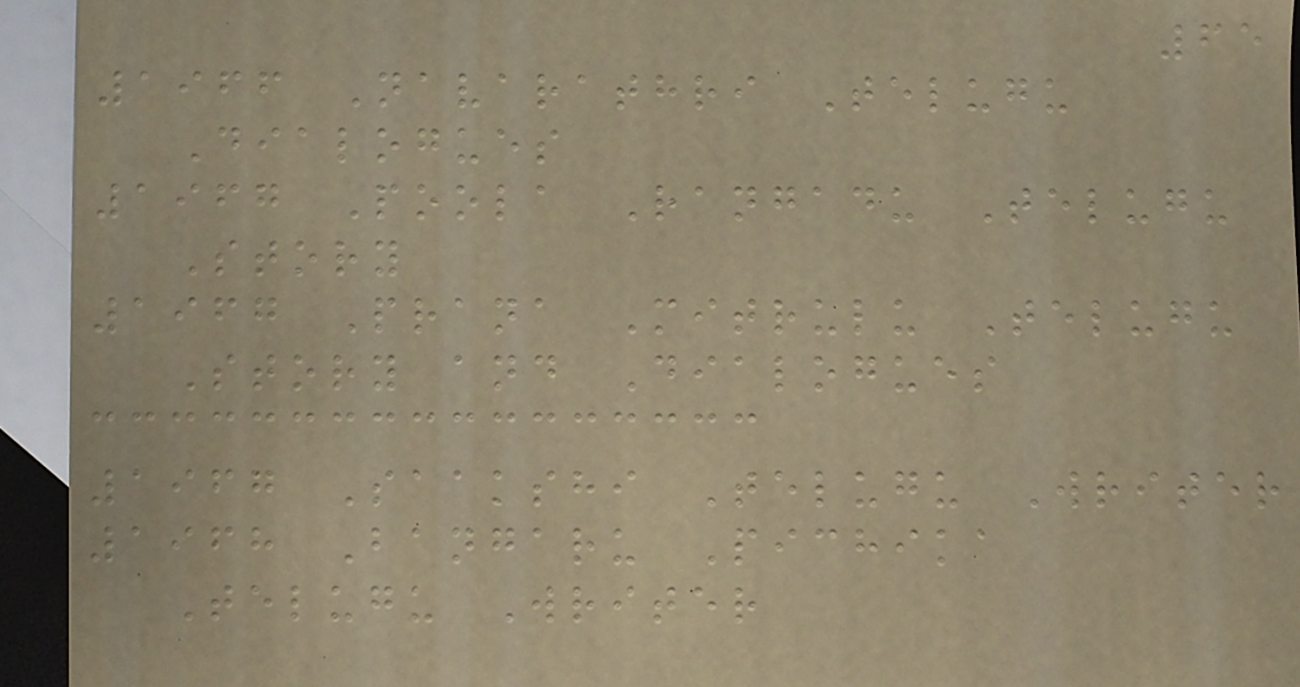65
1966 Navarathri Telugu
Dialogues
1967 Poola Rangadu Telugu
Story
1967 Prana Mitrulu Telugu
Story and Dialogues
1967 Saakshi Telugu Writer
1968 Bangaru Pichika
Telugu Writer
